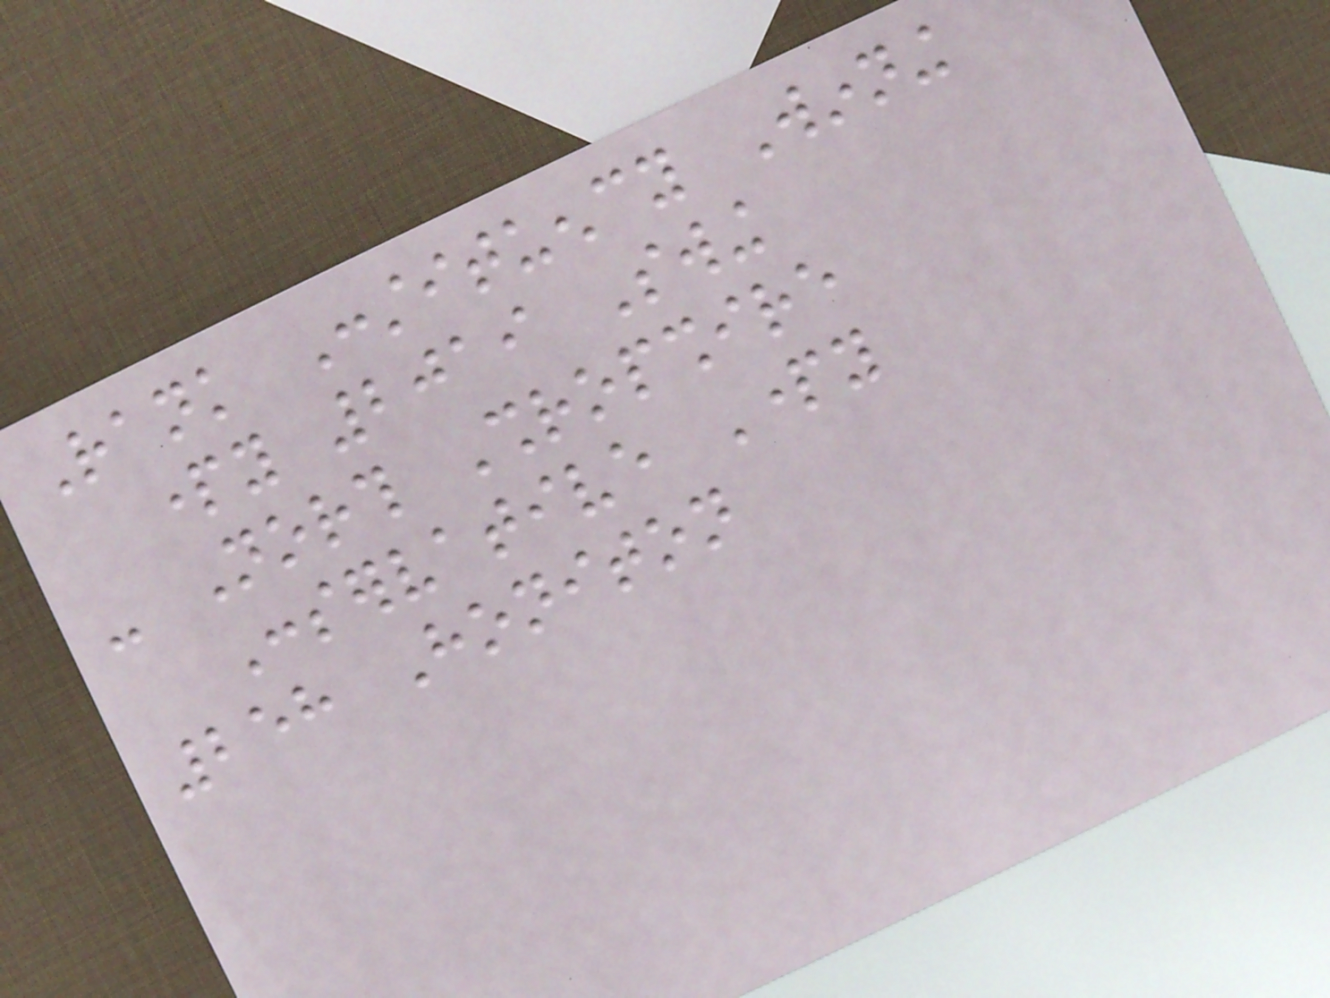Rank Constituency Winning
party 2019 Swing
- North Shropshire
Conservative Party
258 Honiton
